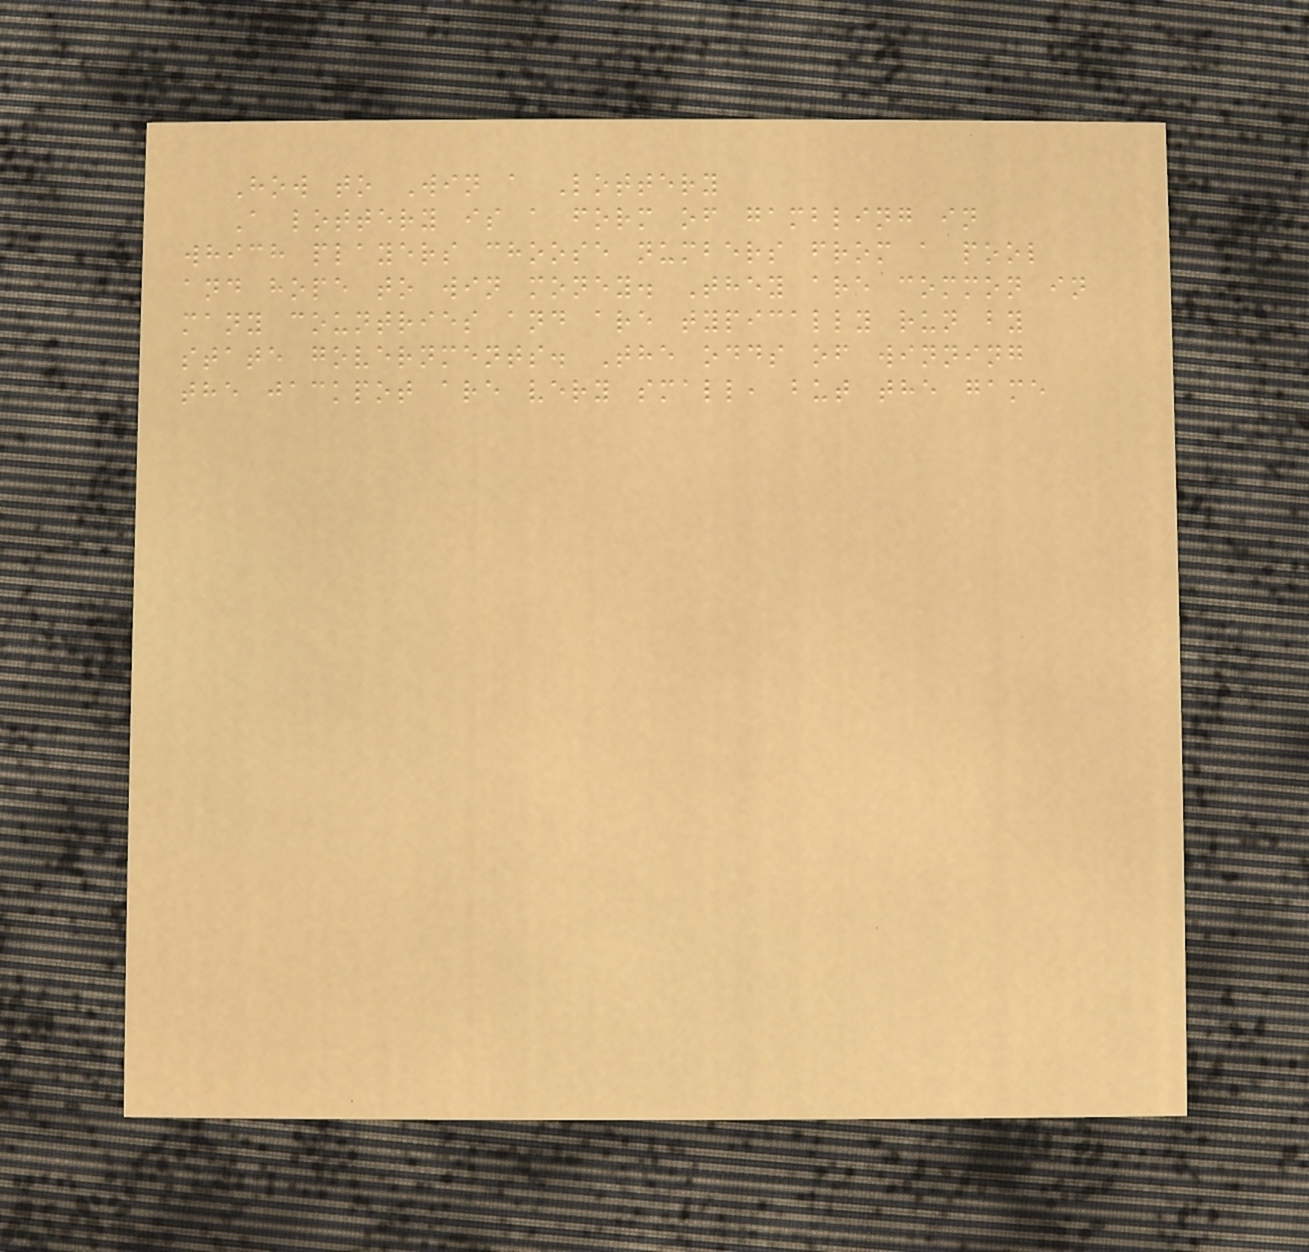How to Win a Lottery
A lottery is a form of gambling in
which players choose numbers from a pool
and hope to win money. They are common in
many countries and are typically run by
state governments. The odds of winning
the jackpot are very small, but the game
